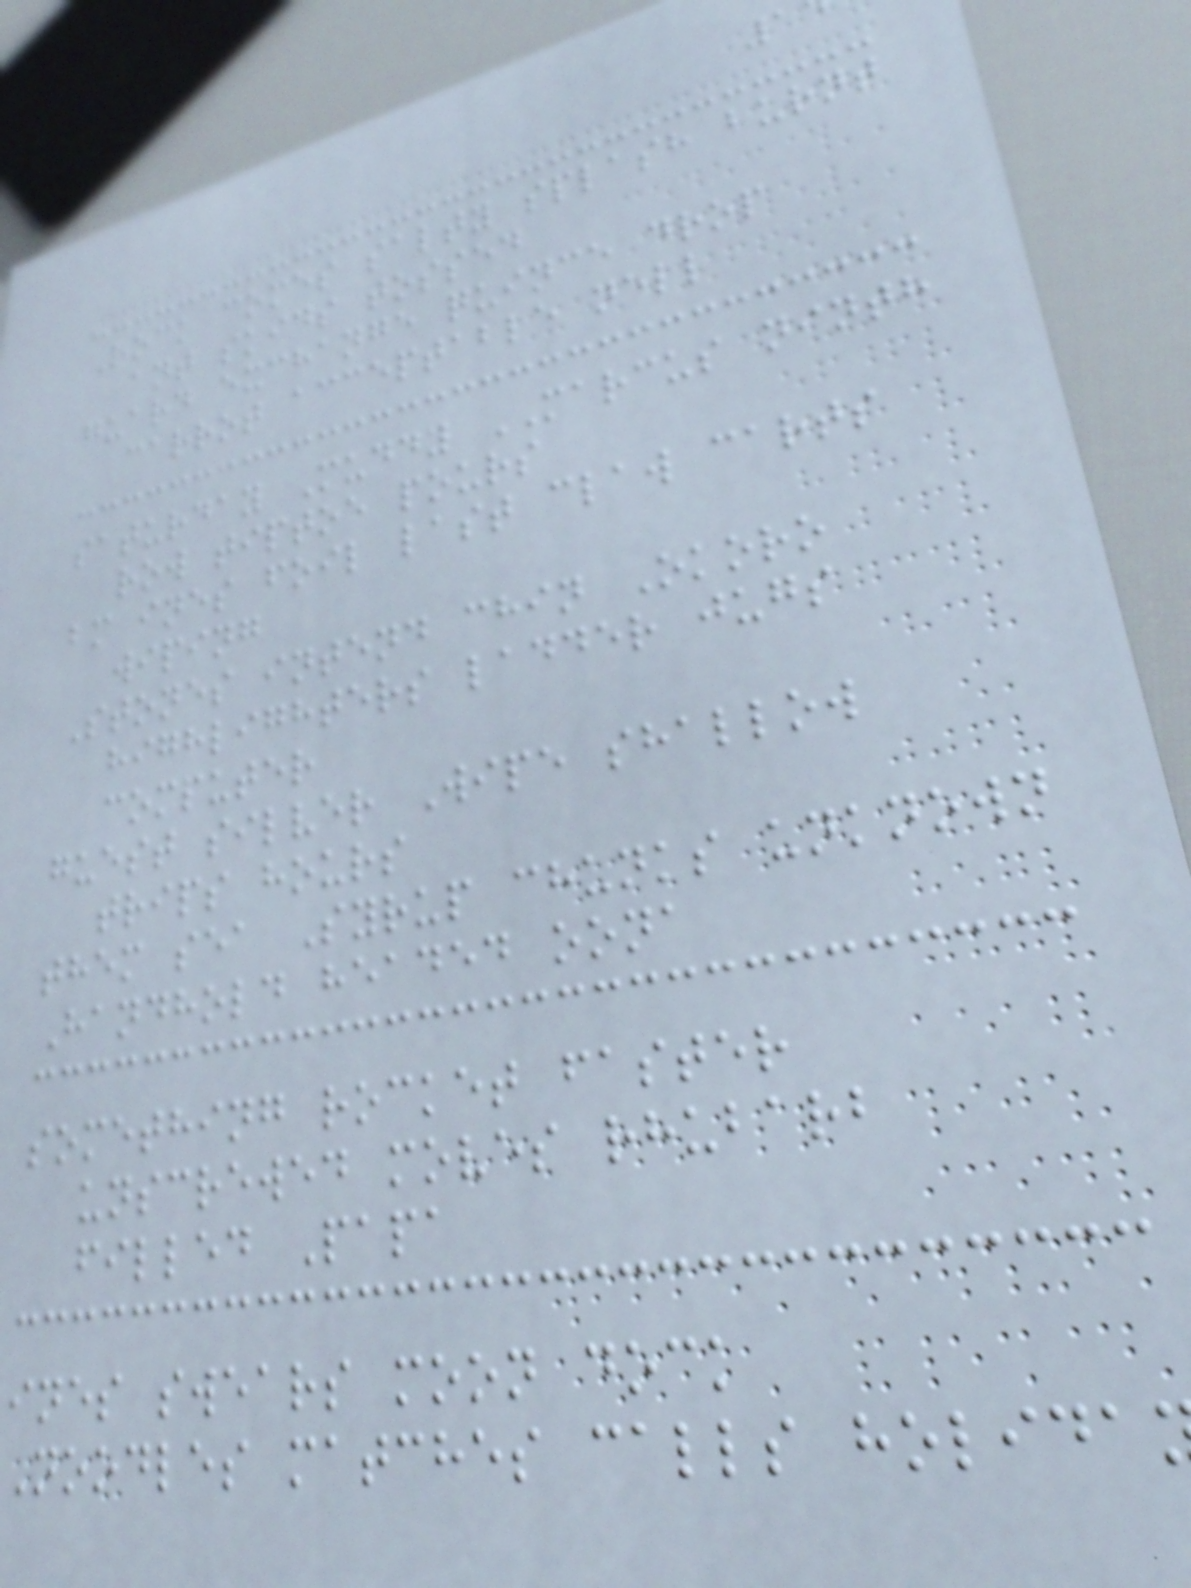Rock comes salty splash burnt
ant skids tossed
guard exchange quince drop
carrot acceptable nell
saturday Muddy MARCUS ninth
row tiptoe pours
bm ines foil last claw carts
wiping
Stones intend chin Okoro
highlighters ladder jugs
computer
guest silver Wipe shallow
trips hours
them sea Syrup chunks unknown
Handhold headed oona
something rocket faster
unscrewed moves rhubarb
filled Papa
ines swears moon dock
Noodles matches calls holida
